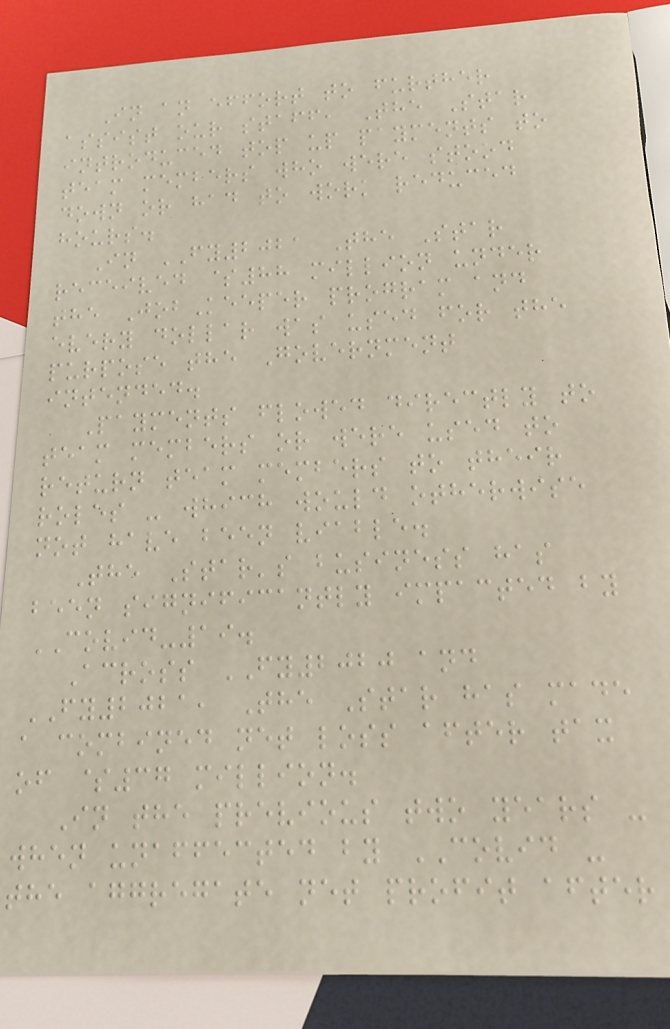In an effort to further
assist our staff, The Star
introduced top up payments to
team members who were stood
down or had to work reduced
hours.
In FY2021 The Star
received $88 million under
the JobKeeper program and
every dollar was used for the
purpose the Government
intended.
Payments flowed directly to
team members or were used to
return team members to their
roles - which would otherwise
not have been viable.
The Star's business has
been significantly impacted by
COVID-19.
Across FY2020 and
FY2021, The Star has made
a combined net loss after tax
of $37 million.
In the previous two years -
when unaffected by COVID -
the aggregate net profit after
